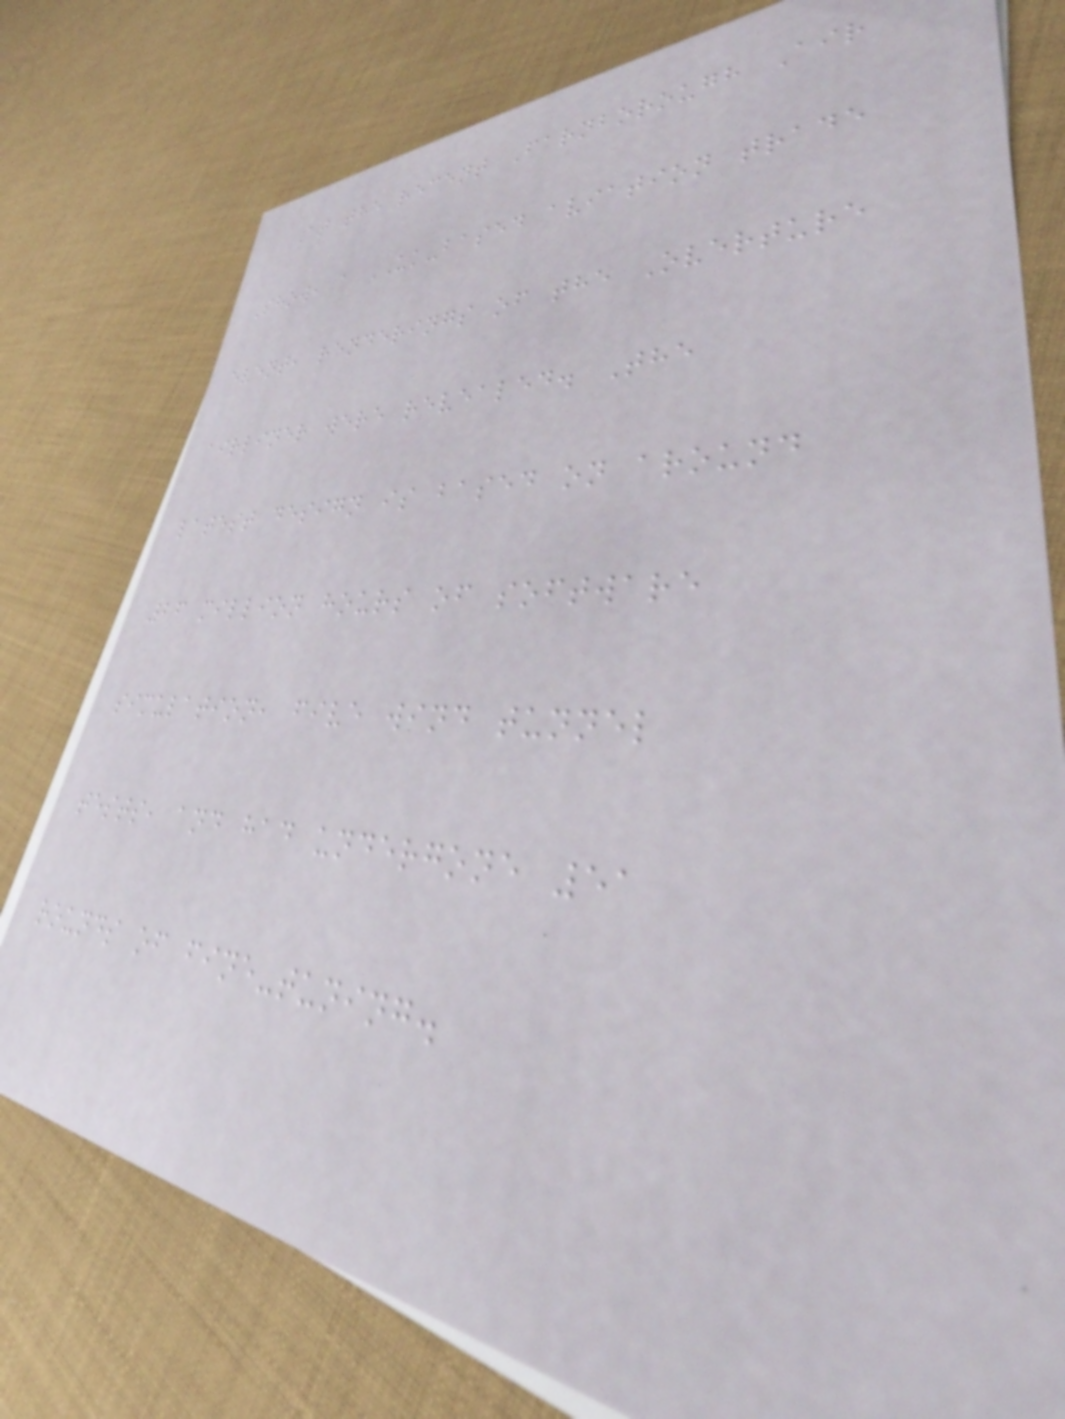At the recent Farnborough Air
Show, a UK-based aviation trade
event, renderings of the Overture
airliner were revealed. The
latest design is based on around
26 million hours of software
simulation, five wind tunnel
tests, and had undergone 51
rounds of fine-tuning.
